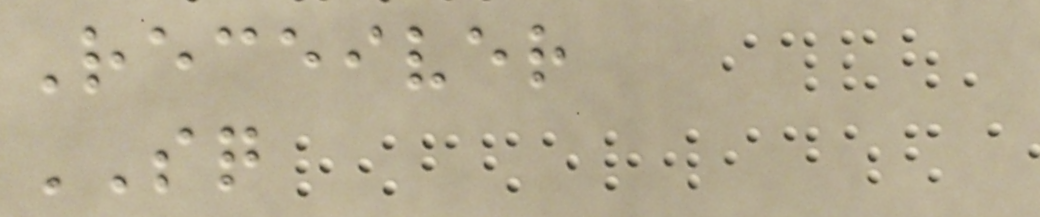Receiver
SQ
